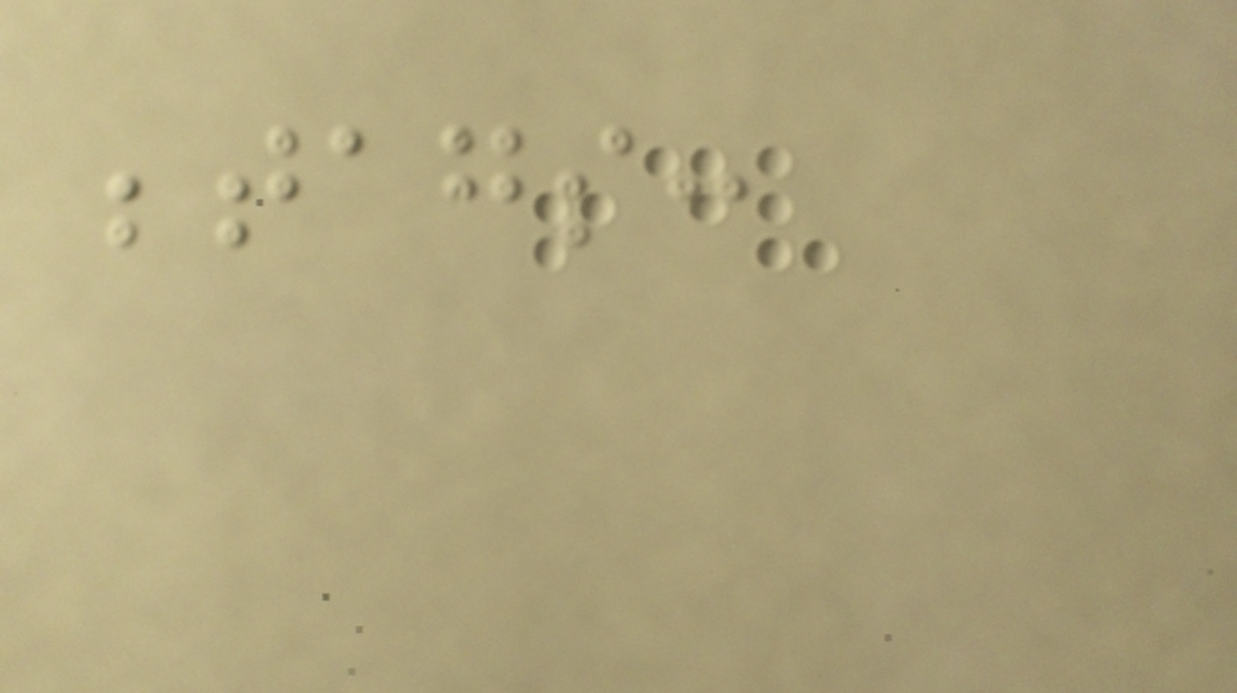;tags:
